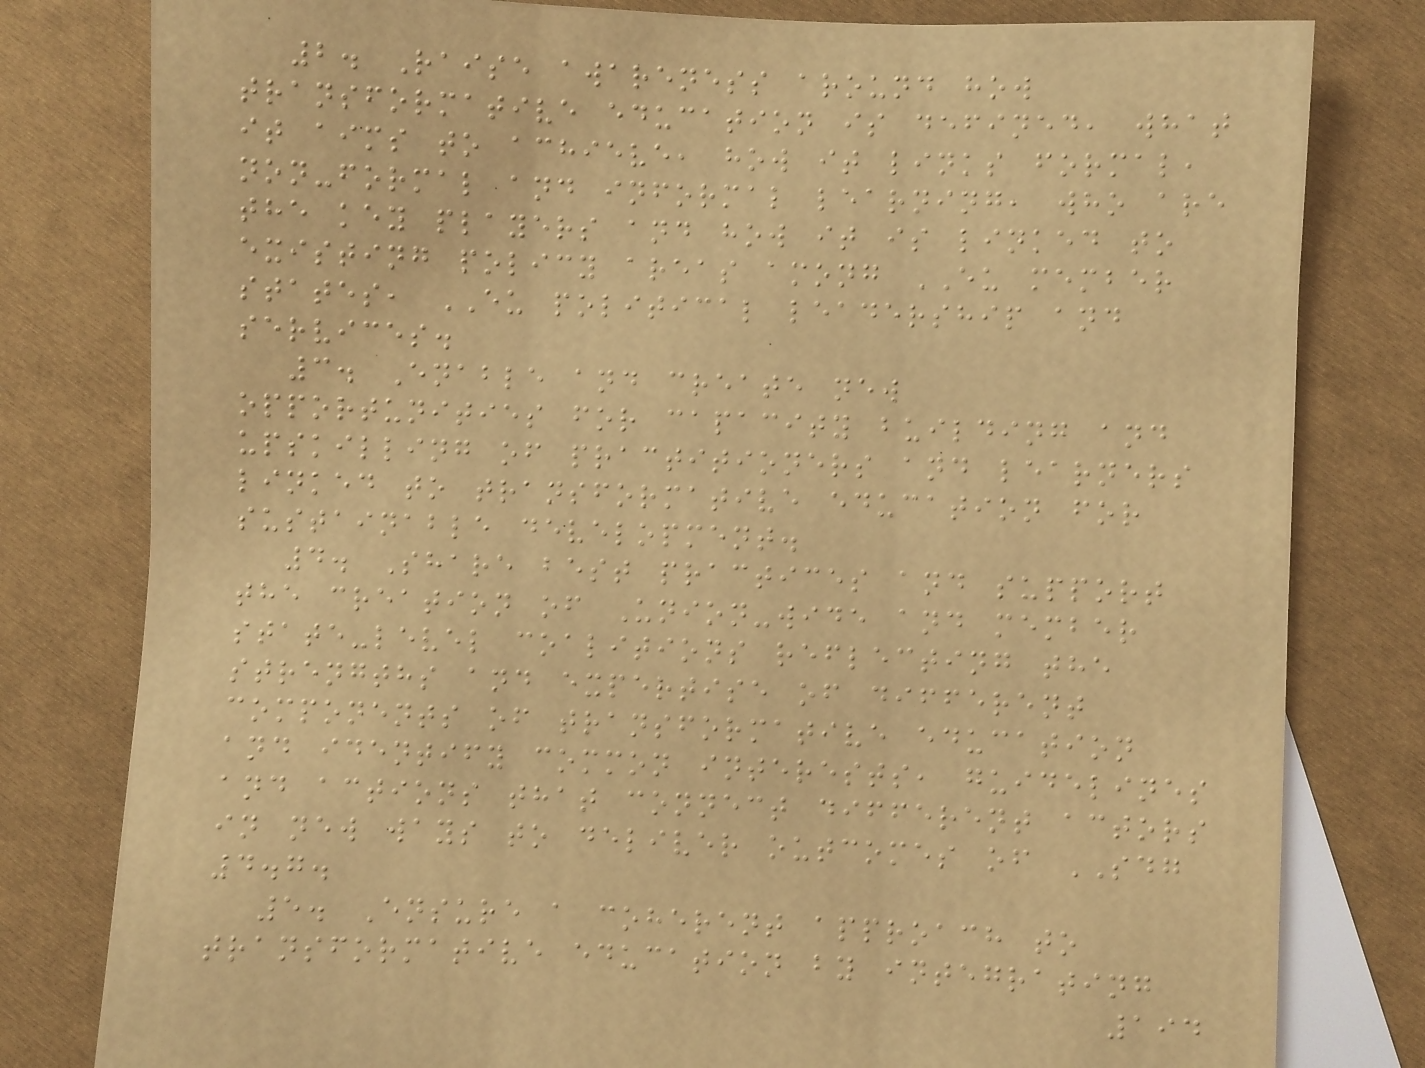2. Raise awareness around how
transformative education is defined, what
it aims to achieve, how it links formal,
non-formal and informal learning, who are
the key players and how it is linked to
existing policy areas among EU member
states, EU political leadership and
services.
3. Enable and create new
opportunities for capacity building and
upskilling of practitioners and learners
linked to transformative education for
sustainable development.
4. Share best practices and support
the creation of Union-wide and member
state-level coalitions reflecting the
strengths and expertise of different
components of transformative education
and identify common interests, guidelines
and actions that connect different actors
in new ways to deliver outcomes of SDG
4.7.
5. Ensure a coherent approach to
transformative education by integrating
194
